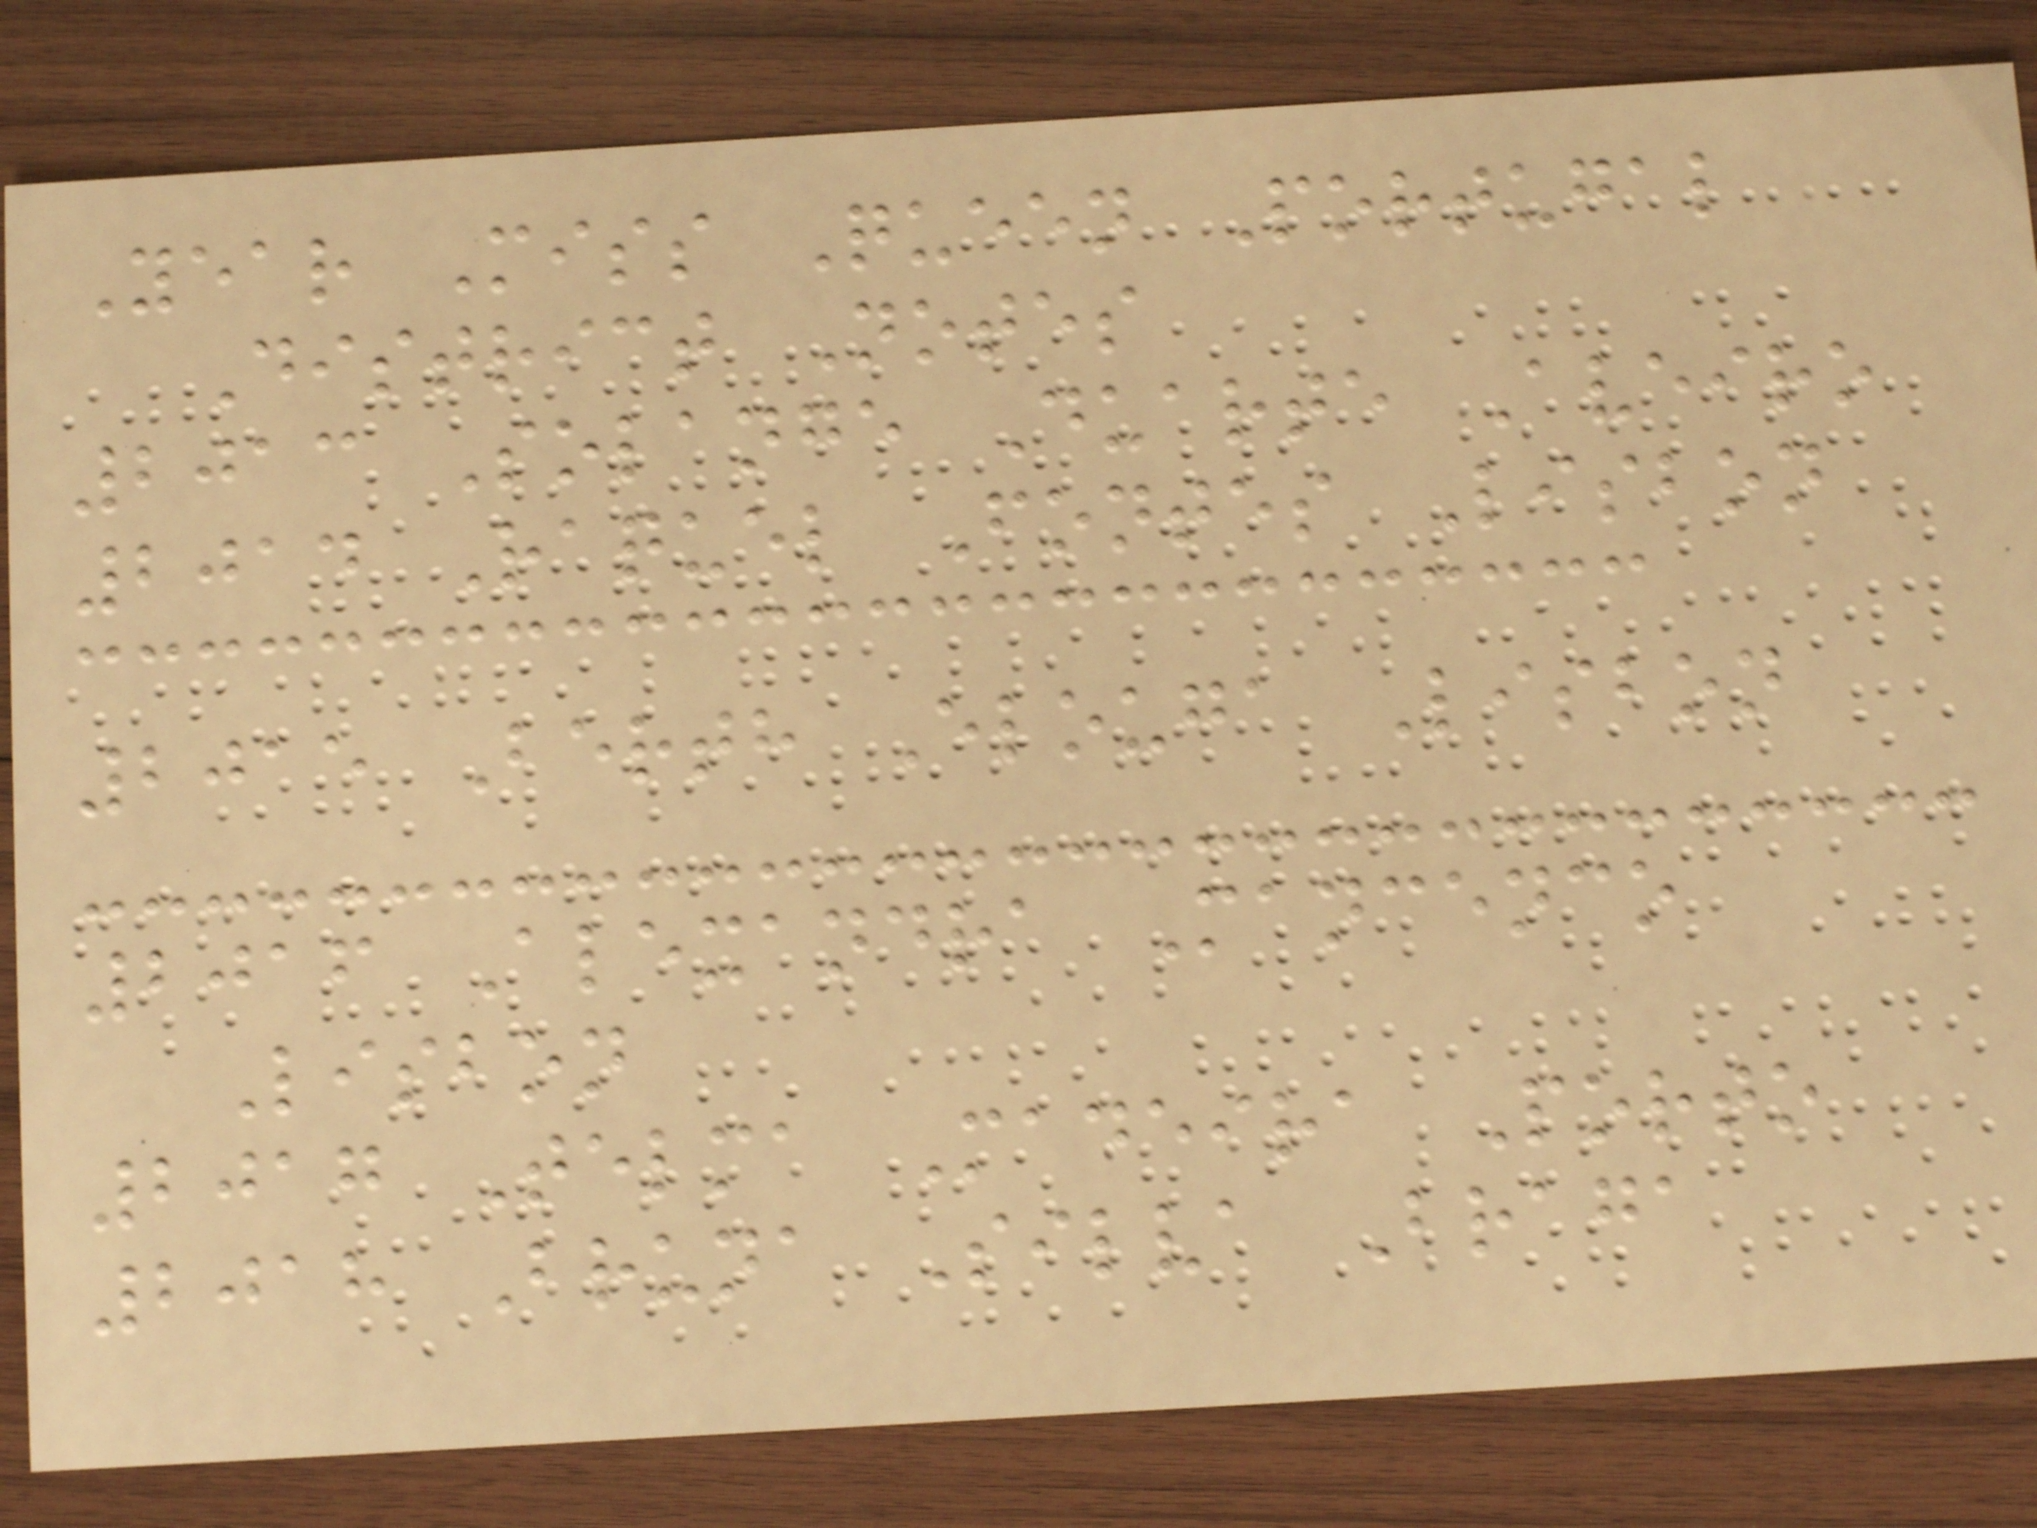Year Miss Queen Portugal
District Notes
2013 Solange Duarte Aveiro
2014 Raquel Fontes Lisbon
2015 Berth Elouga Lisbon
2016 Alexandra Mancenco
Lisbon
2017 Telma Madeira Porto
2018 Bruna Silva Braga
